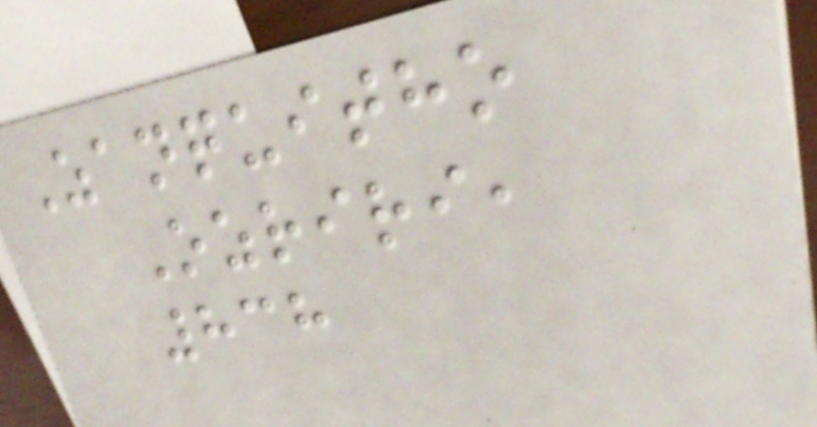Zanquitho
Ozriri,
838
